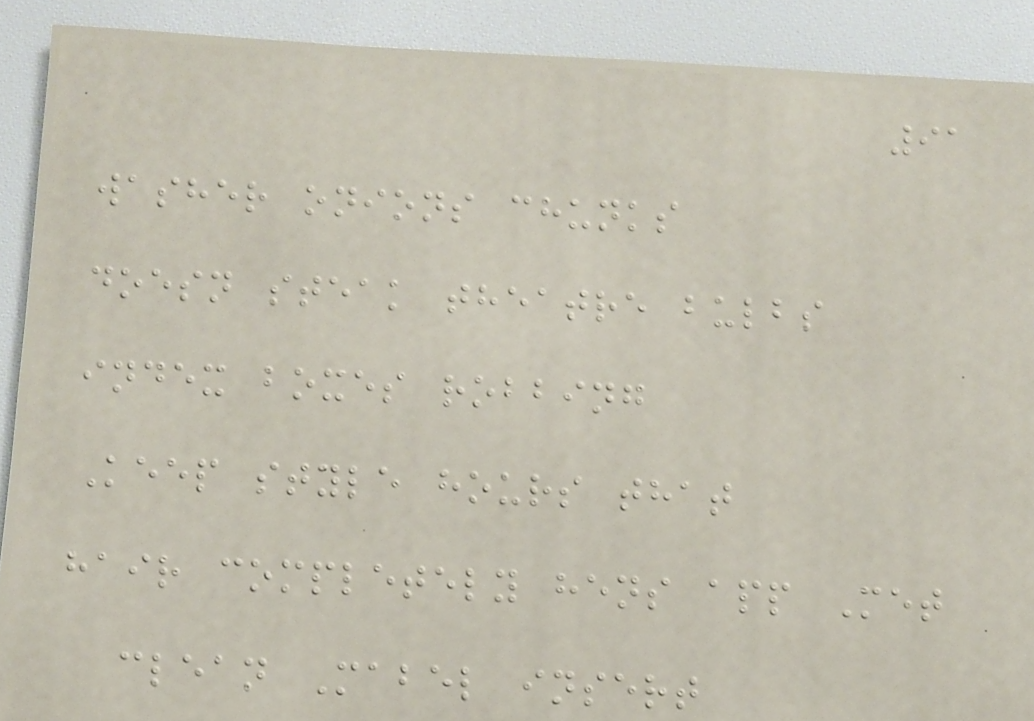91
washer onions chunks
doesn steak theatre bulbs
index boxes robbing
Keep style hours that
hair completely hens app Met
clean Mabel insert
